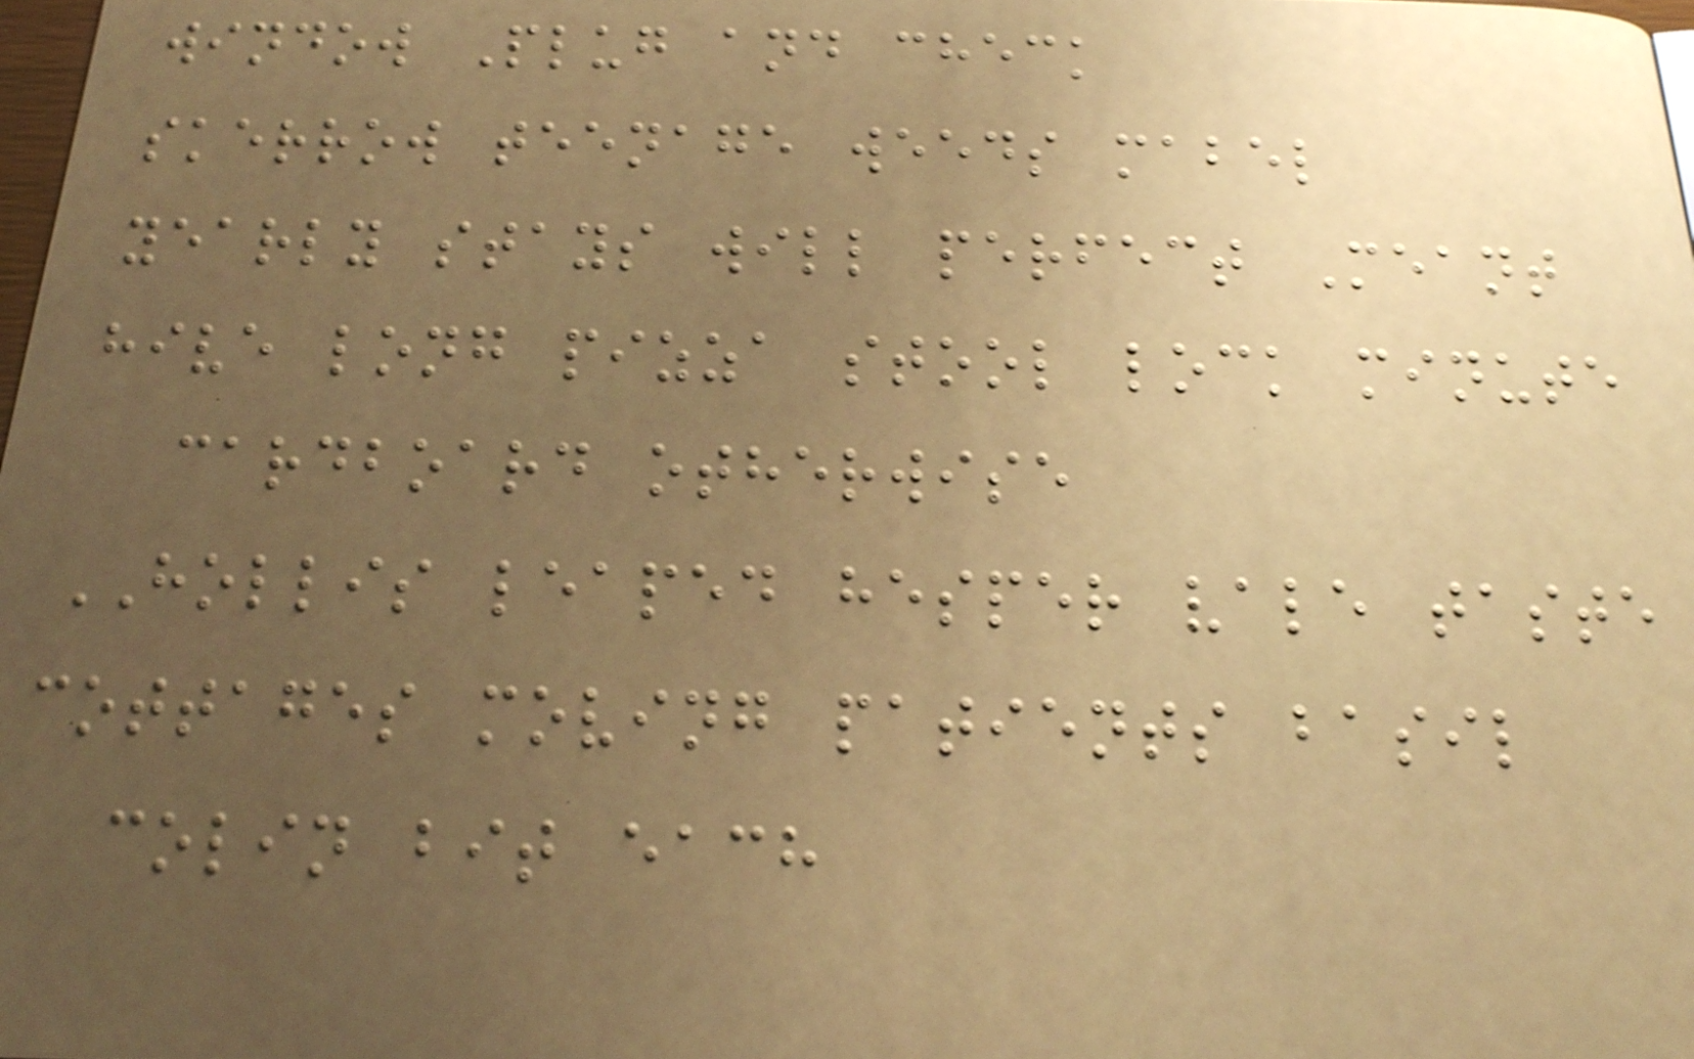window Plug and check
skerrow teenage weeds mabel
yearly stays will perfect Meant
hive long pizza stool lock minute
cardboard otherwise
HOLLIS leaped hesper vale taste
cottages moving patients basil
colin bit each
